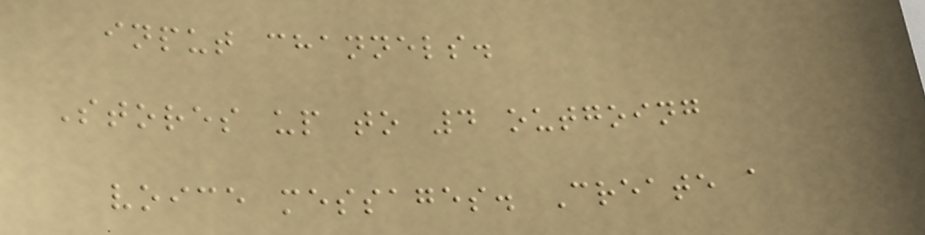input channels.
Stores up to 4 outgoing
voice messages. Create a
